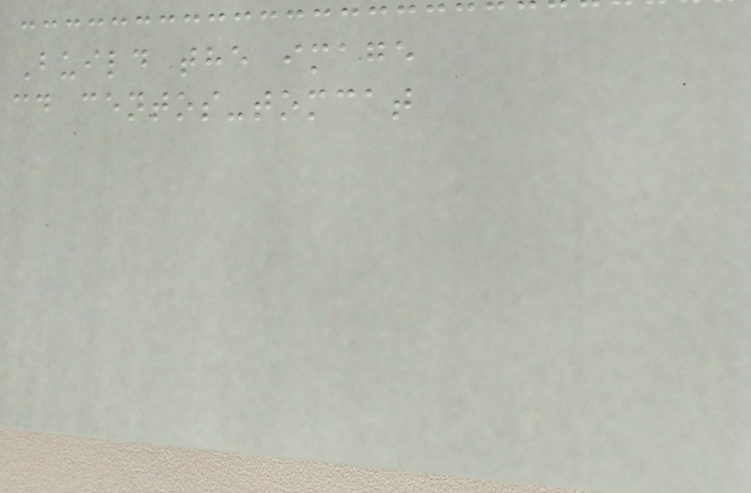Build the image
cd centos-tomcat
